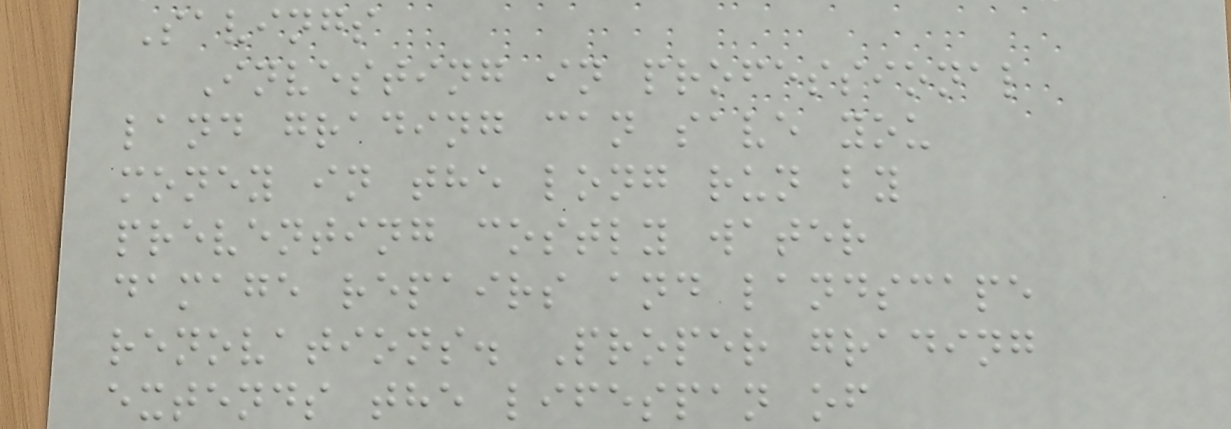Savings
Investing in professional
land grading can save you
money in the long run by
preventing costly water
damage repairs and landscape
renovations. Proper grading
extends the lifespan of
